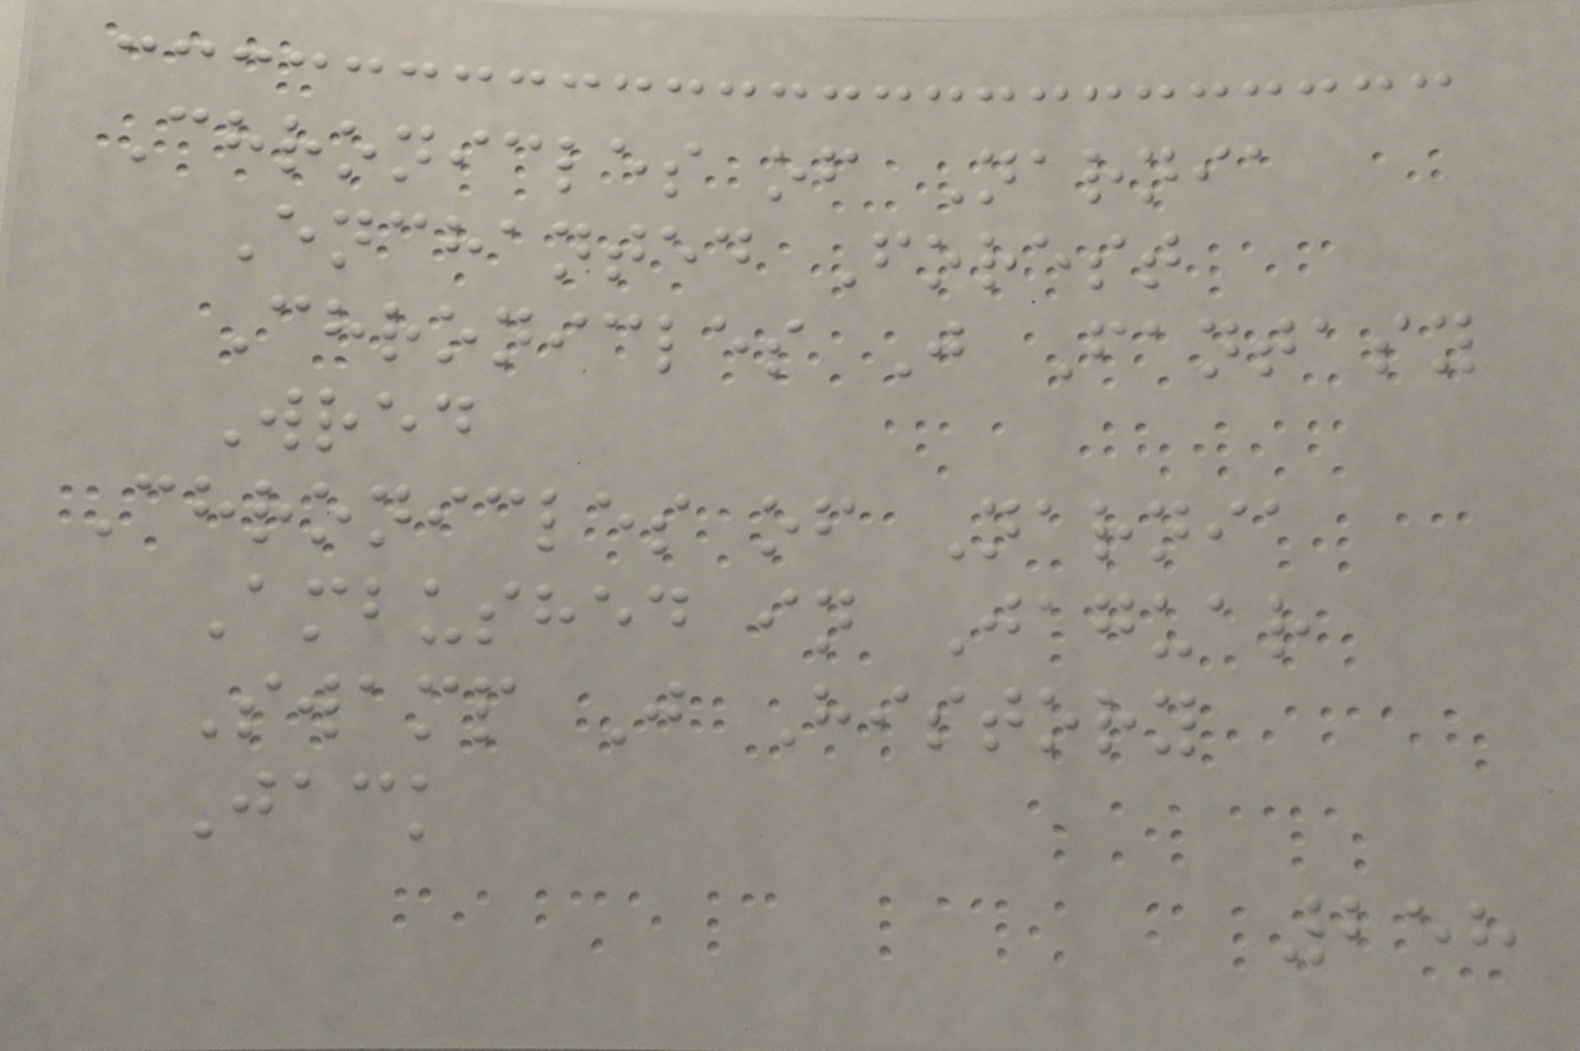Chronicles of Narnia
Enchanted Forest
Chronicles J Fantasy
Wred
Chronicles of Narnia
Ambushed in Jaguar
Swamp J History
Jack
258
